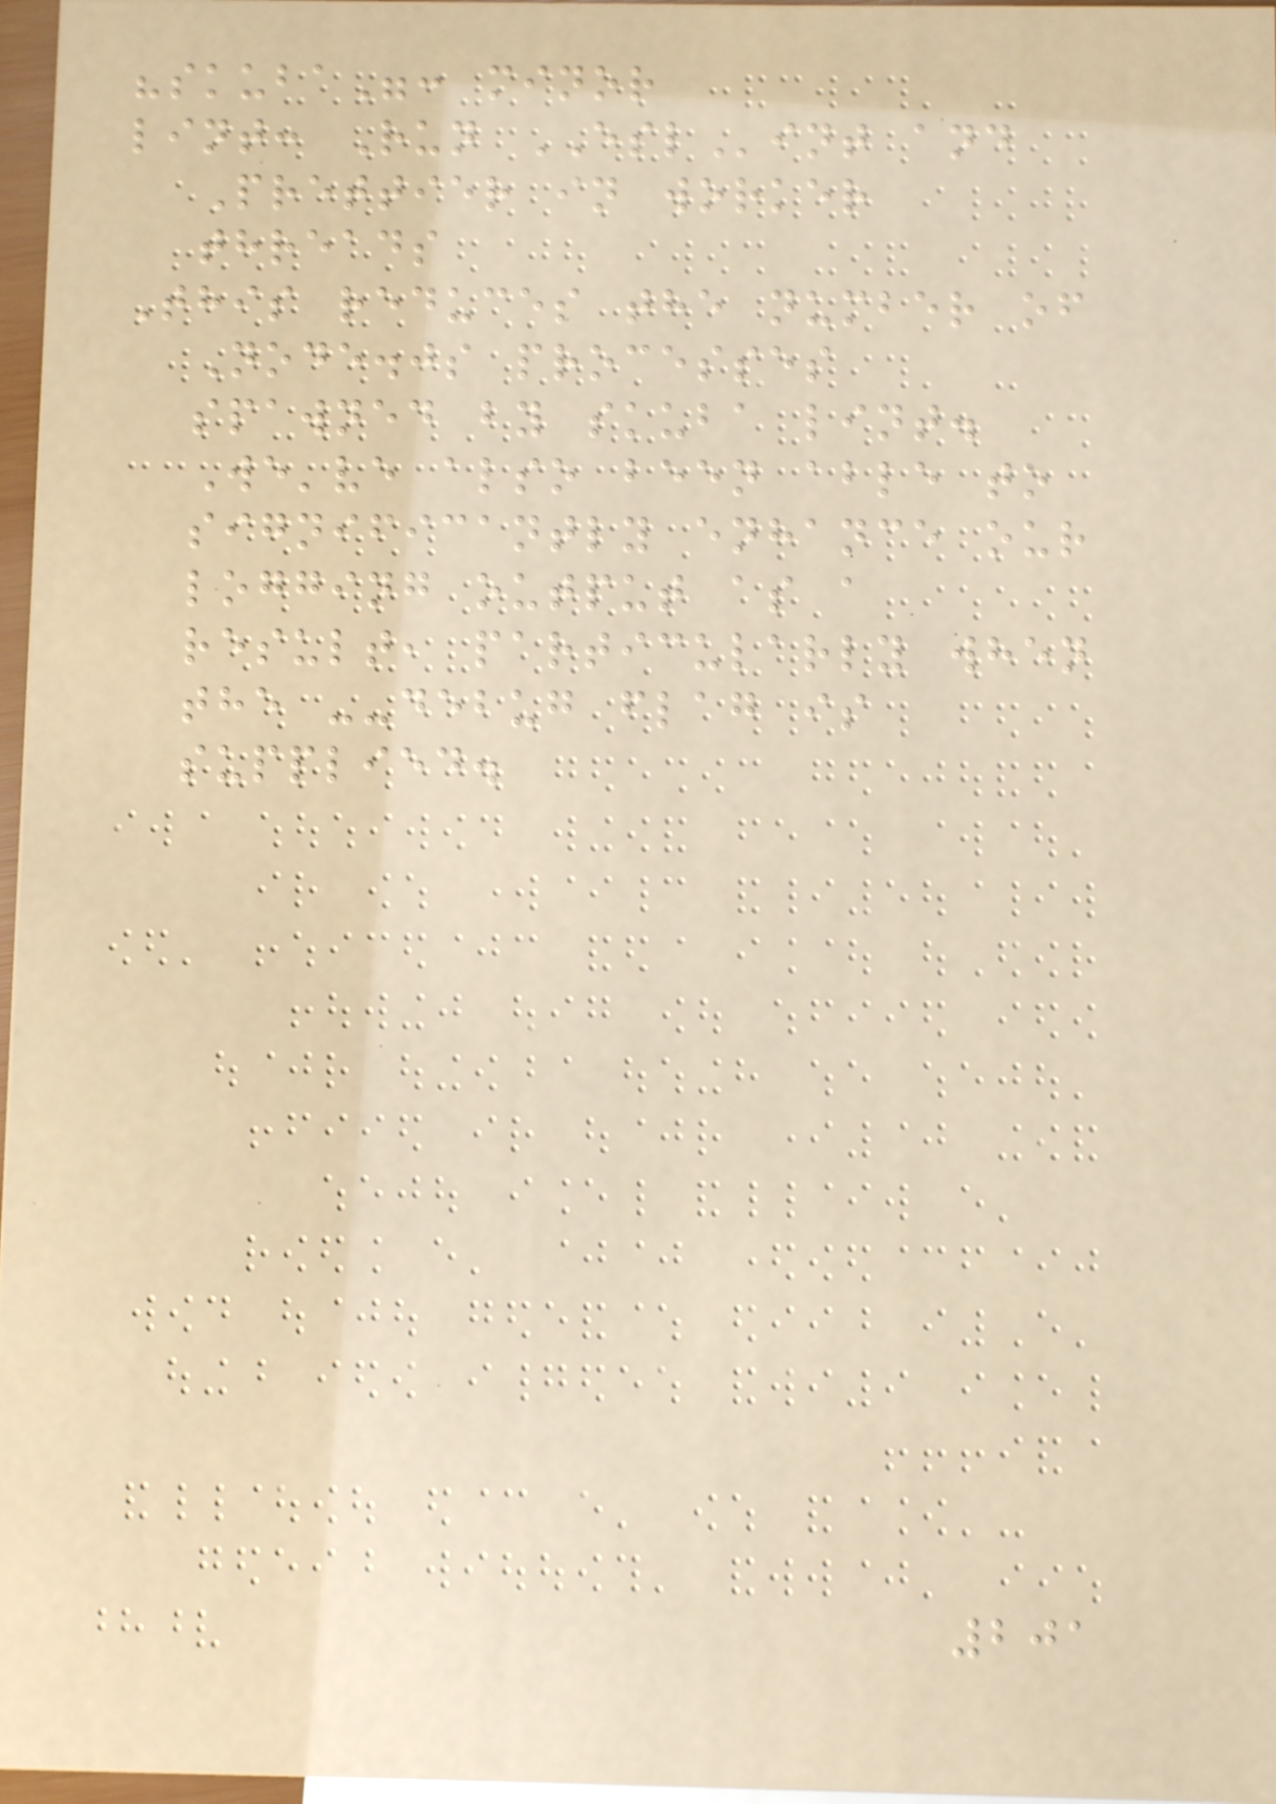"skuba": minor
lint: Run ESLint and
Prettier in worker
threads
This reduces the number of
Node.js processes
spawned by skuba lint.
We've also been able to
significantly enhance our
logging output as a
result, particularly when
the --debug flag is
supplied.
201
